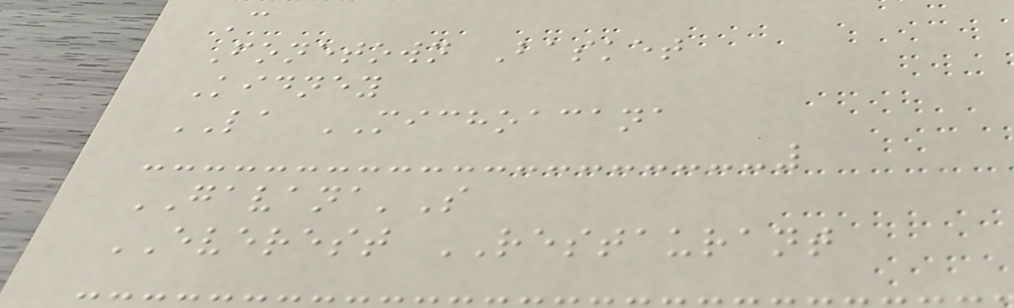C
Fonetown Basket
Kidney
LA MICHOACANA
GAVANA'S
EVEREST RESTAURANT
